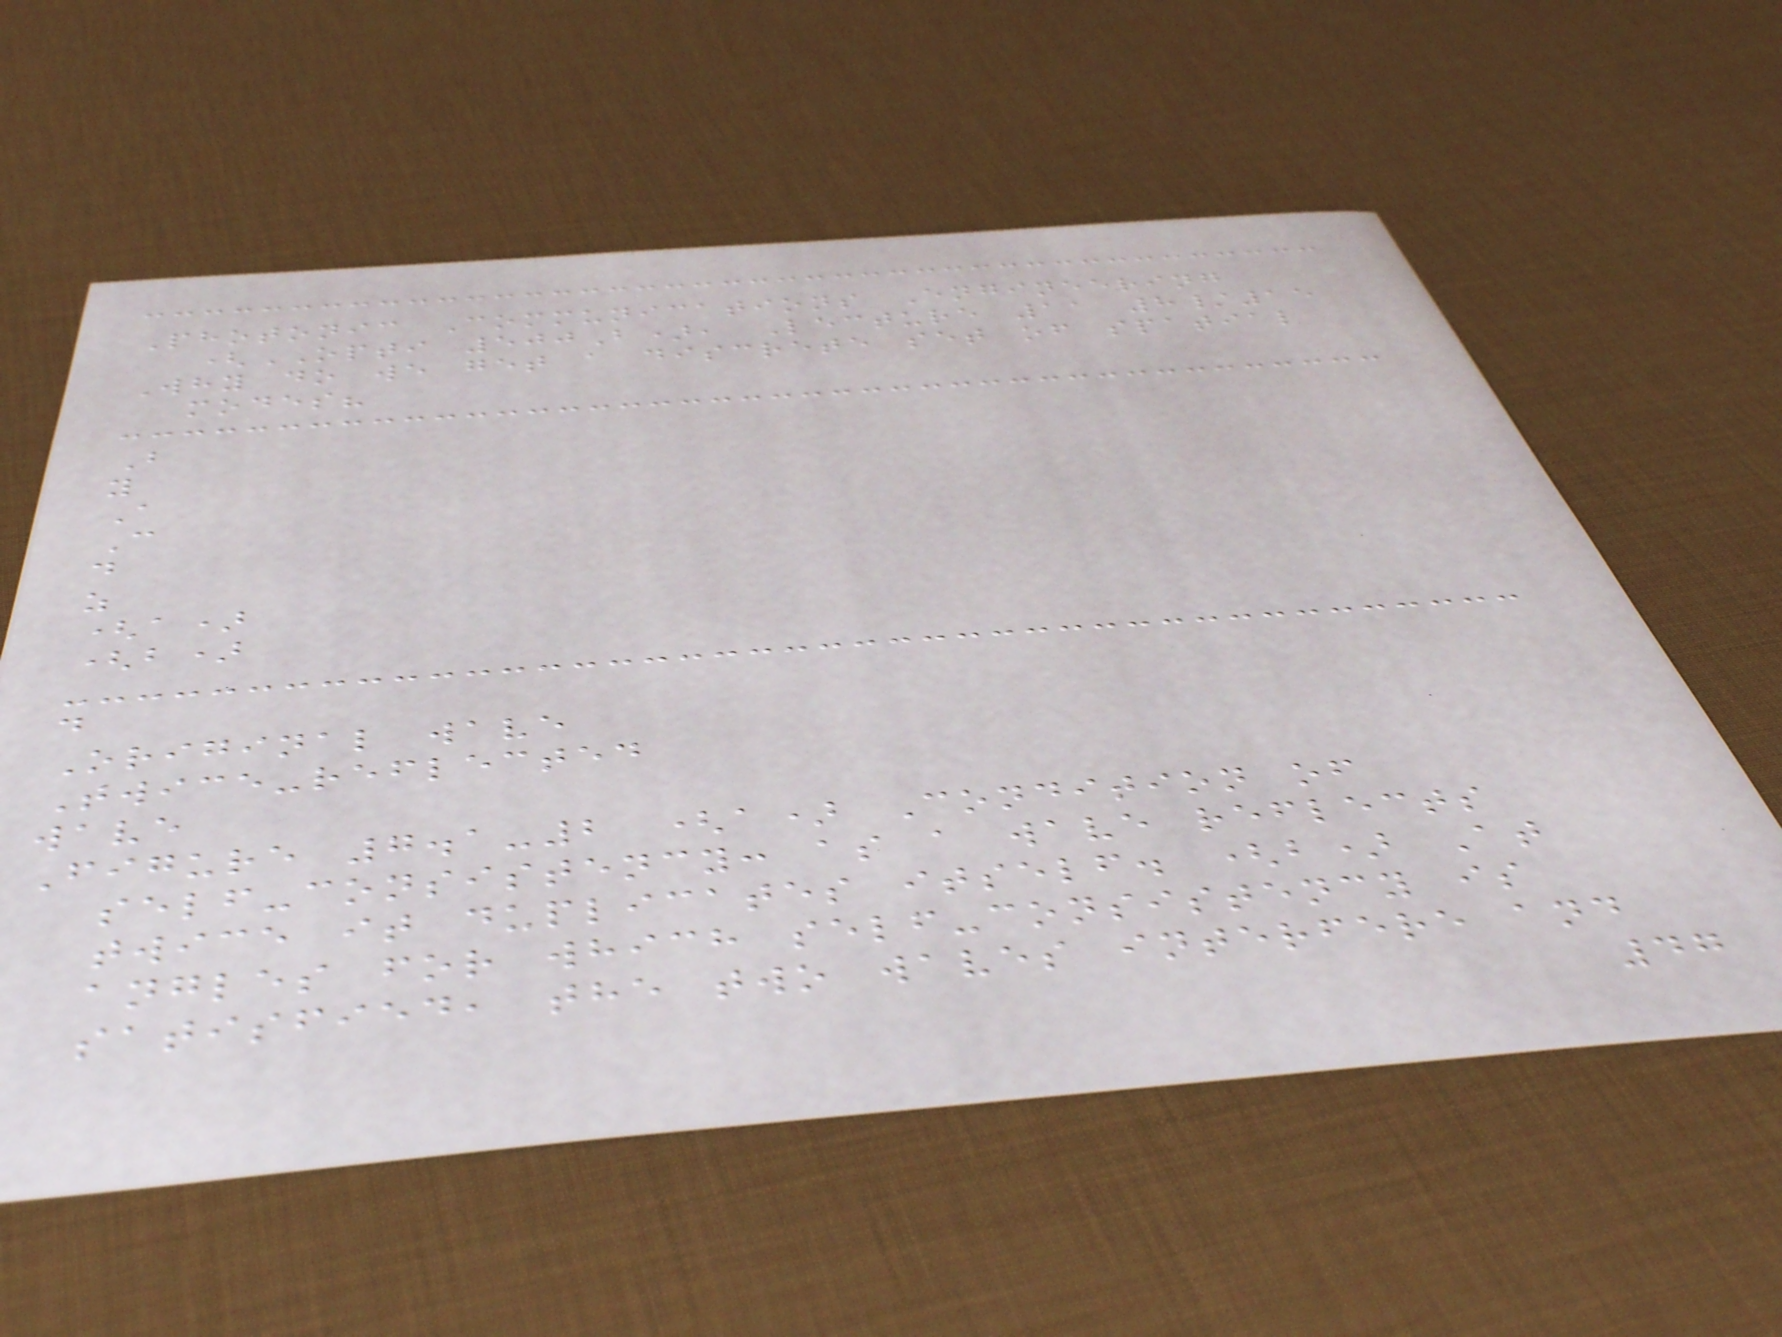Photonic Communications Engineering
(OPTI 500B), Lecture 11 8/15
Why do we get a discrete set of spatial
modes?
B
y
A
C
d
z
(a)
(b)
d
Original wave
Twice-reflected
wave
Figure 7.1-2 (a) Condition of
self-consistency: as a wave reflects
twice it duplicates itself. (b) At
angles for which self-consistency is
satisfied, the two waves interfere and
47
